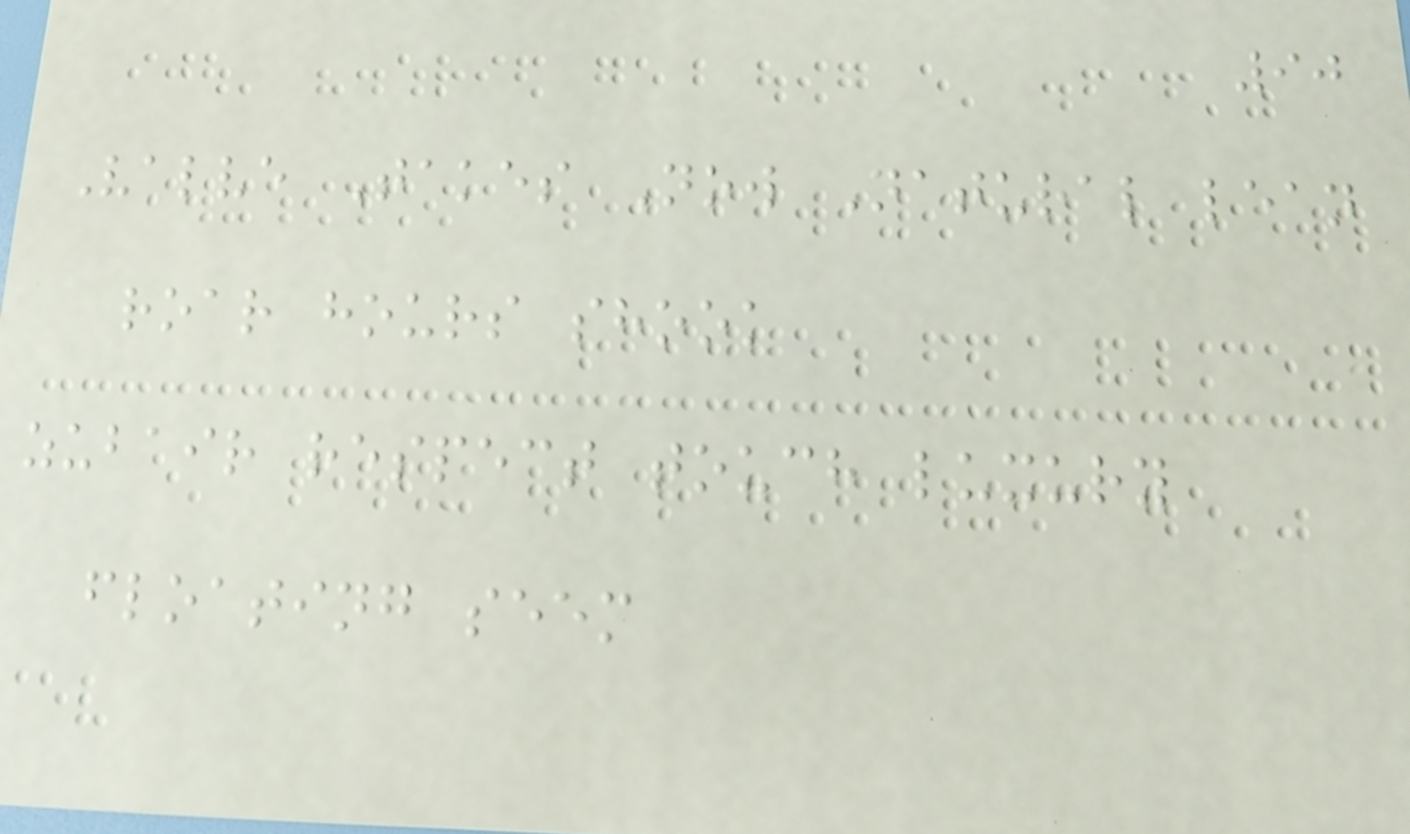90
Valve Takes Now Natural lean
roar hours shook
zubair respect touch luxury
floating seem
